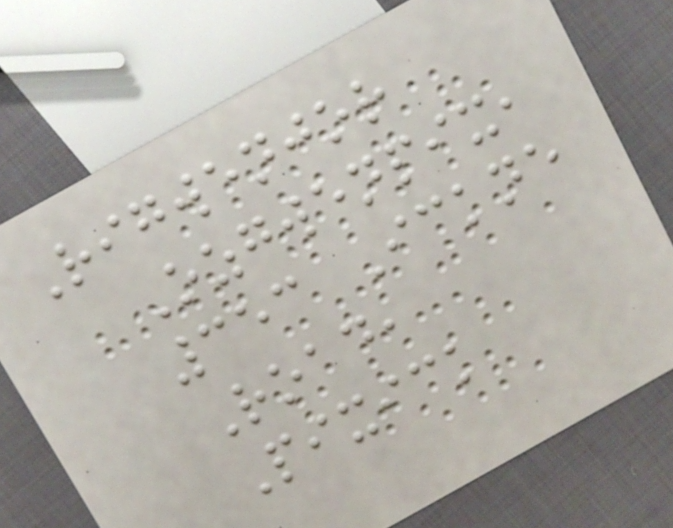Rigwenjor
Ozgwenpix,
353 Ickne
Road,
Pixick
